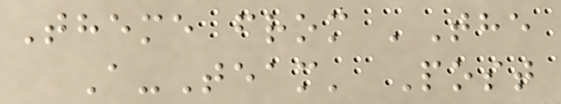Theme from 'The
A-Team' Post
